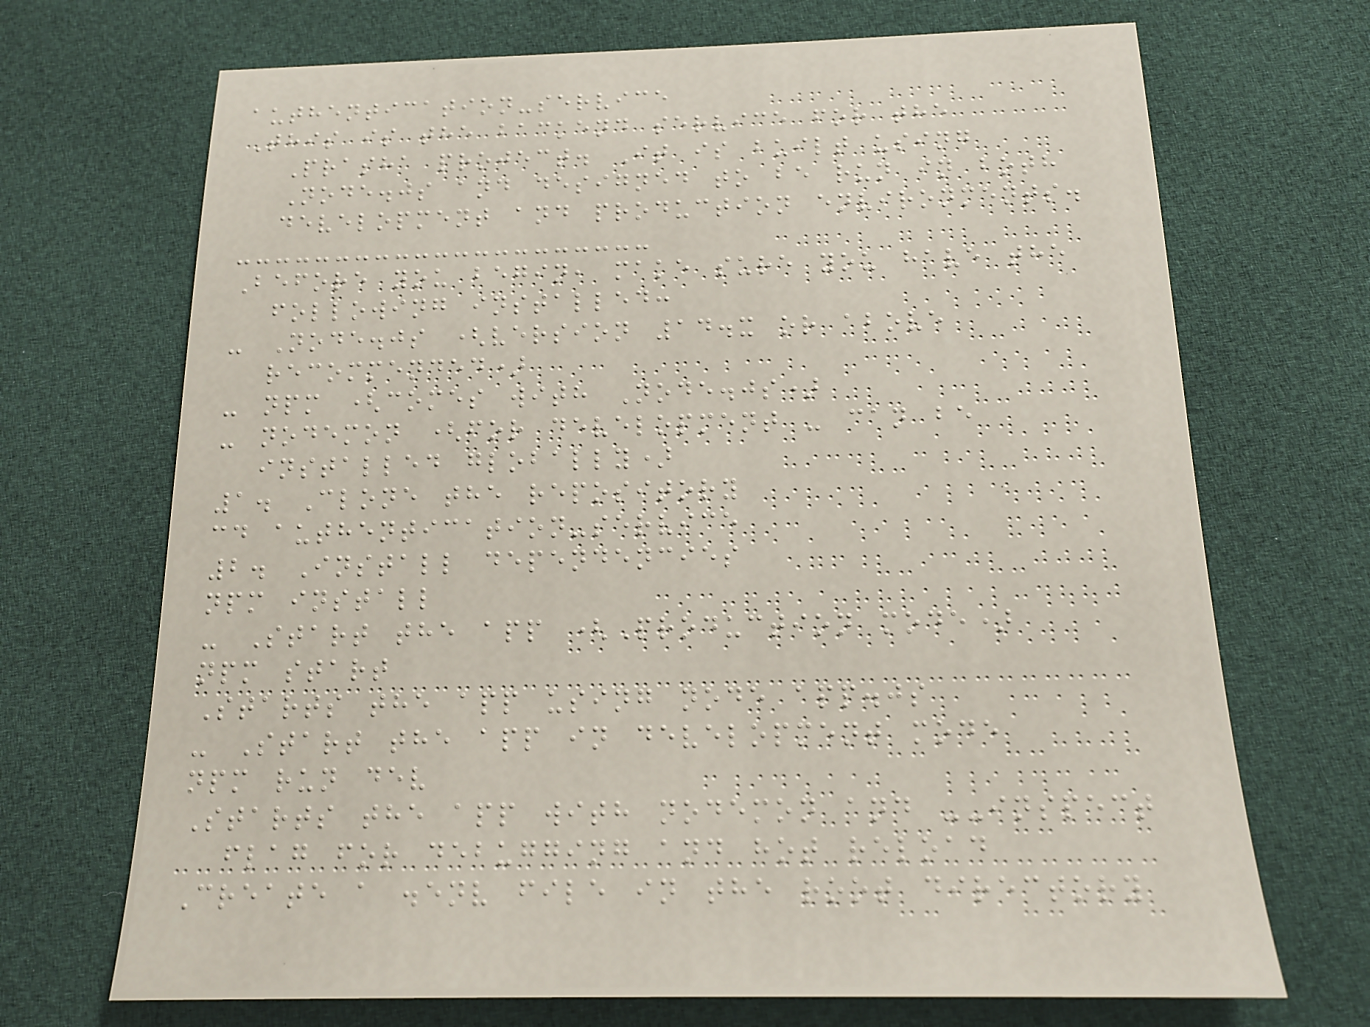authentication-service
This is the backend service for the
Prasha project. It is built using
Node.js and designed to be run in both
development and production environments.
Before you begin, make sure you have the
following installed:
- Node.js (version 14.x or above
recommended)
- npm (comes with Node.js)
- nodemon (for development - can be
installed globally)
1. Clone the repository
cd authentication-service
2. Install dependencies
npm install
- Start the app (Production mode)
npm start
Starts the app using node app.js
- Start the app in development mode
npm run dev
Starts the app with nodemon and --inspect
flag for debugging and hot reload
Create a .env file in the root directory
